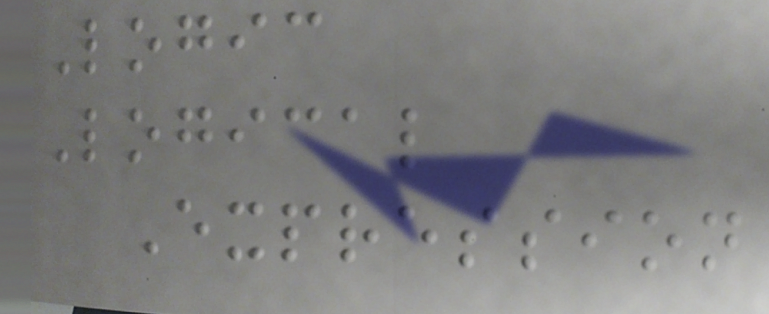Logic
Logical
Expression
